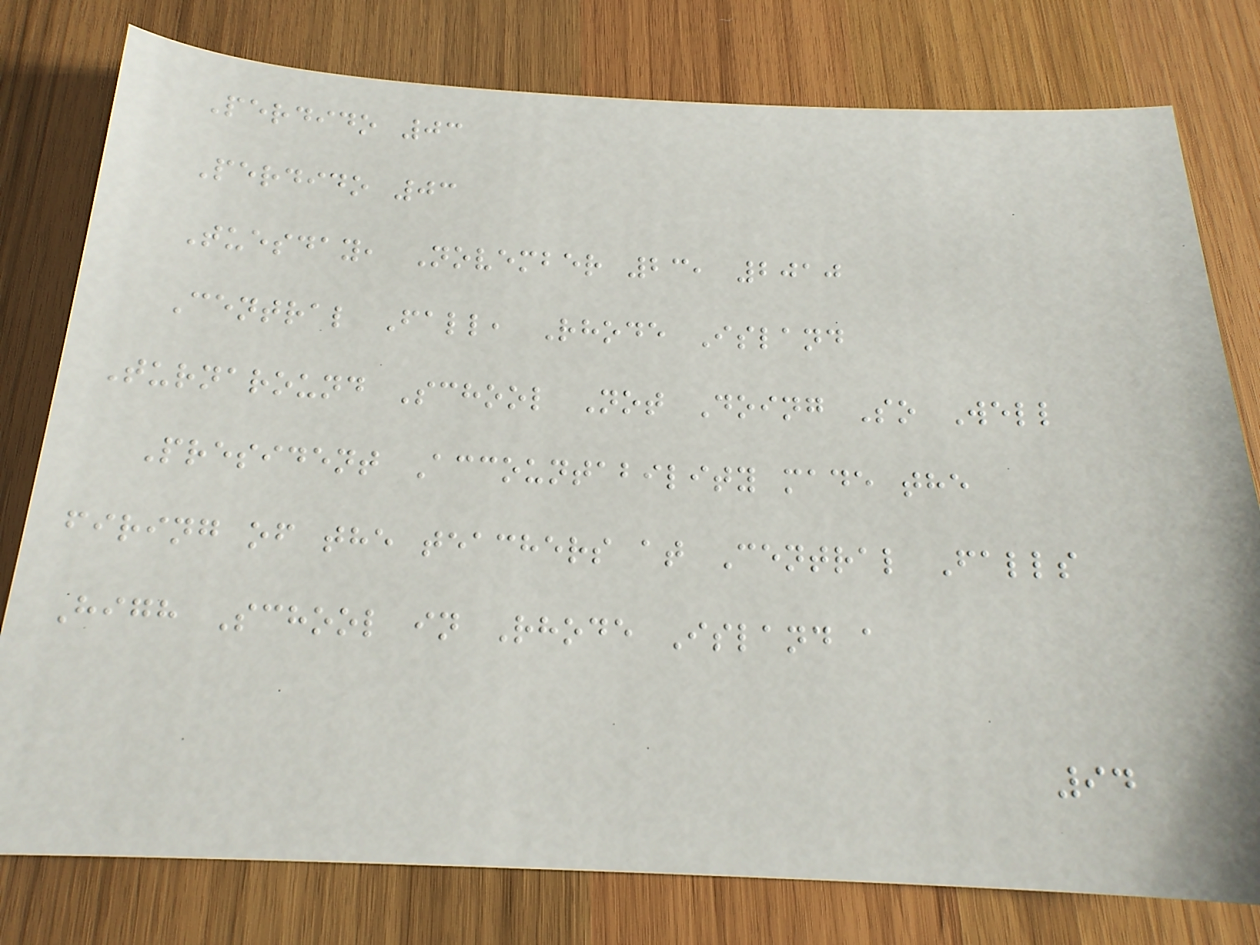Perdido 03
Perdido 03
Tuesday, November 23, 2010
Central Fall, Rhode Island
Turnaround School Not Doing So Well
President Accountability made the
firing of the teachers at Central Falls
High School in Rhode Island a
94
